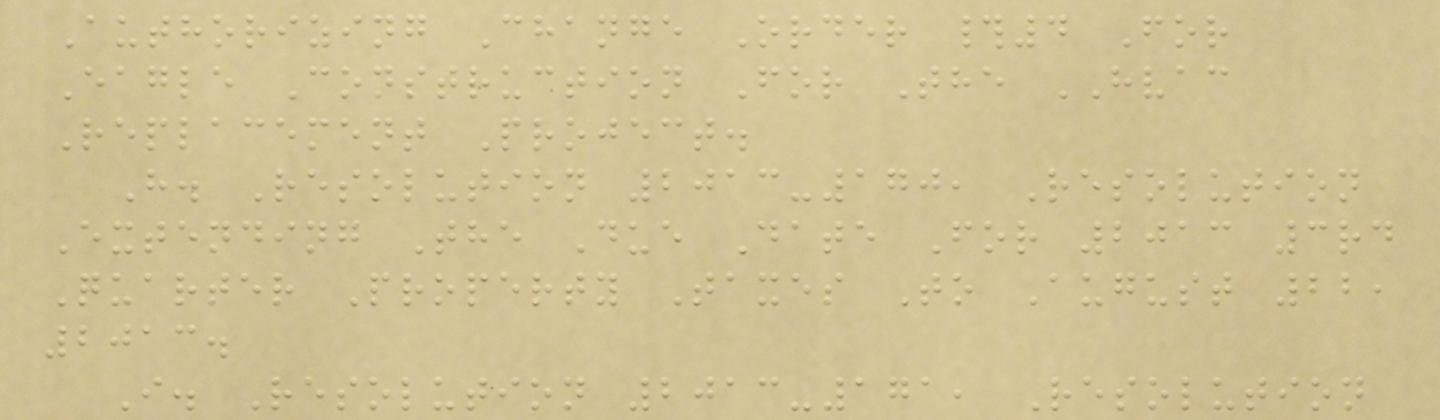Authorizing Change Order #4 For
Eagle Construction For The HVAC
Replacement Project.
H. Resolution 2013-170, Resolution
Extending The Due Date For 2013 3rd
Quarter Property Taxes To August 22,
2013.
I. Resolution 2013-171, Resolution
